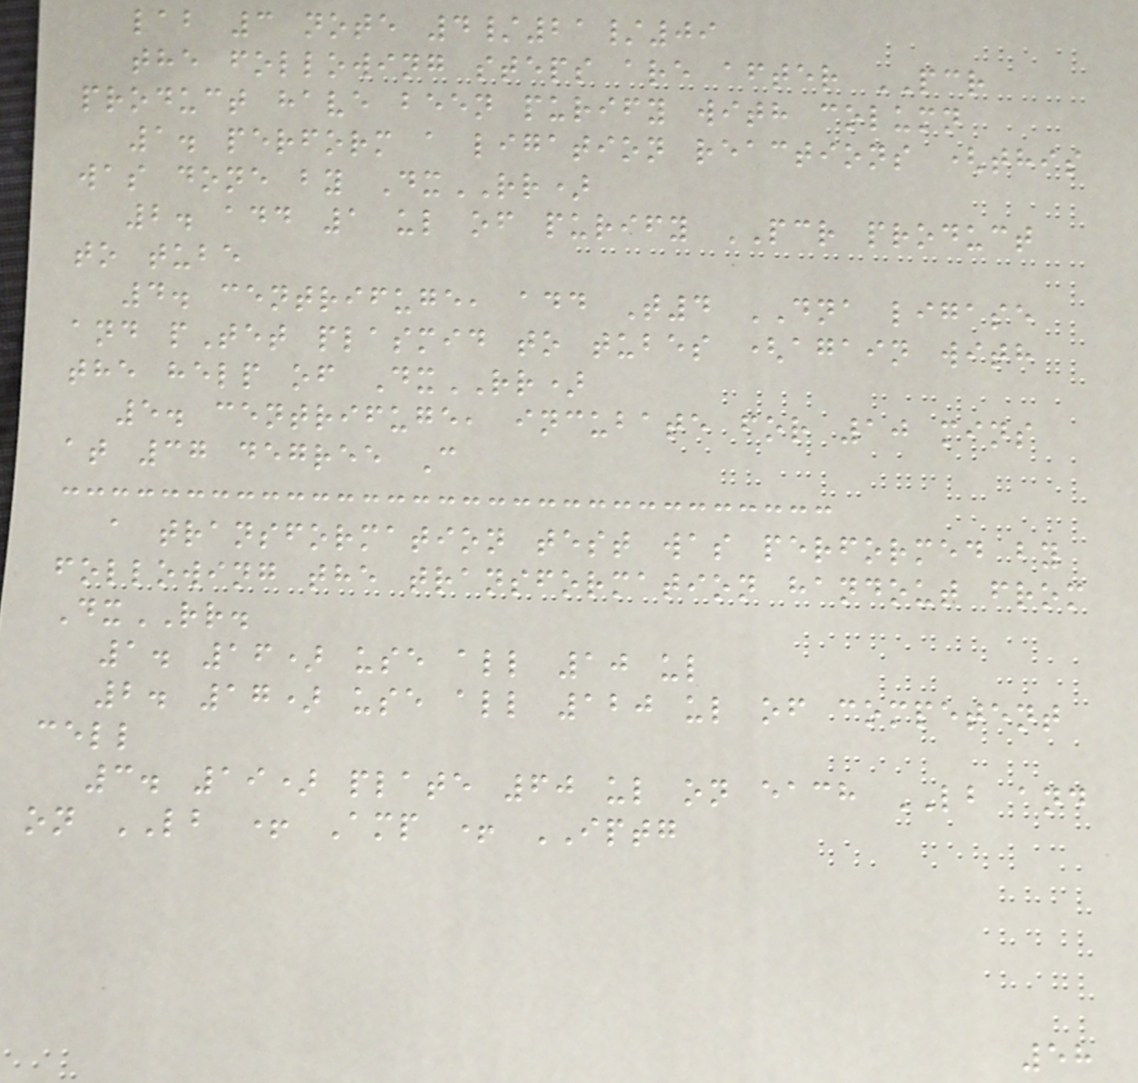lab 3 note 4/21/09
the following steps are after PCR
product have been purify with column
1. perform a ligation reactions (this
was done by DxRR)
2. add 1 ul of purify PCR product
to tube
4. centrifuge, add T4 DNA ligase
and pTet plasmid to tubes (again with
the help of DxRR)
5. centrifuge, incubate for 10 mins
at 37 degree C
a transformation test was performed by
following the transformation handout from
DxRR.
1. 16) use all 10 ul
2. 17) use all 120 ul of competent
cell
3. 19) plate 60 ul on each LB and
on LB + Amp + IPTG
58
